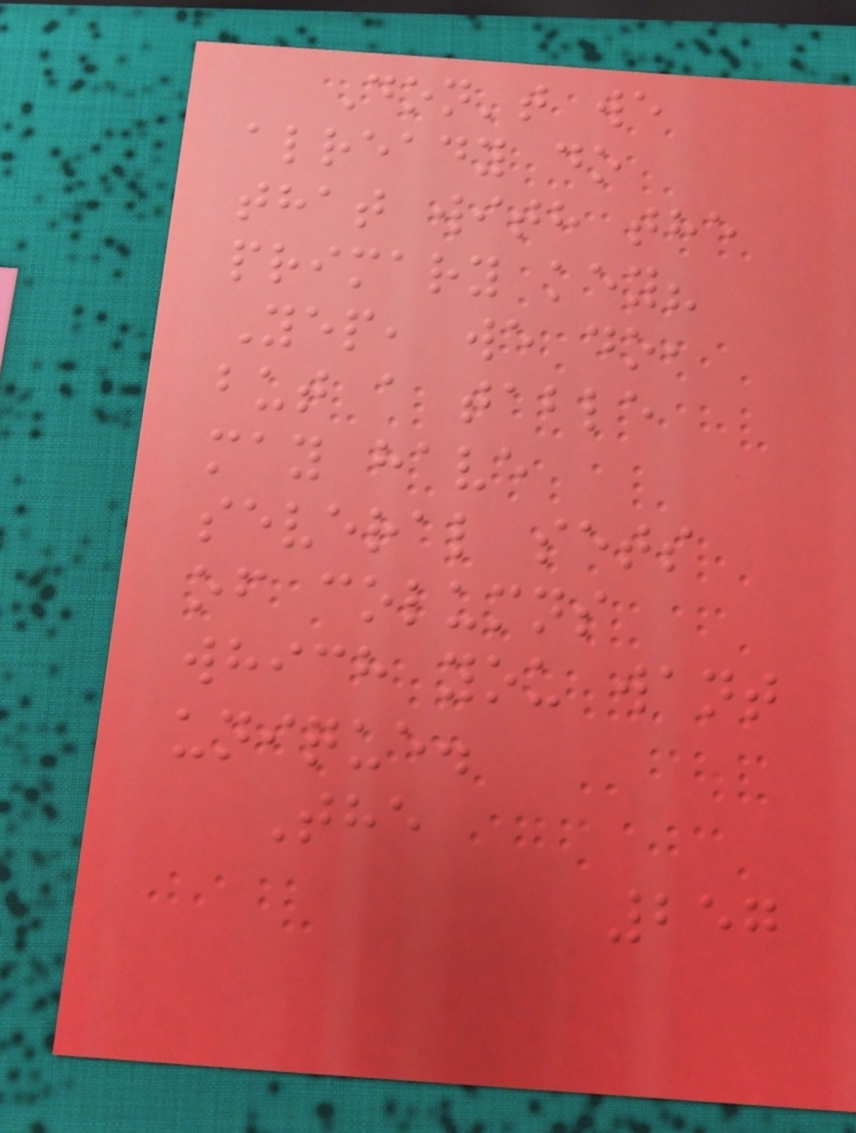Don't we
already do
that with the
primary key?
Yep, we do,
but a table
may have
several sets
of columns
which you want
unique.
The
257
